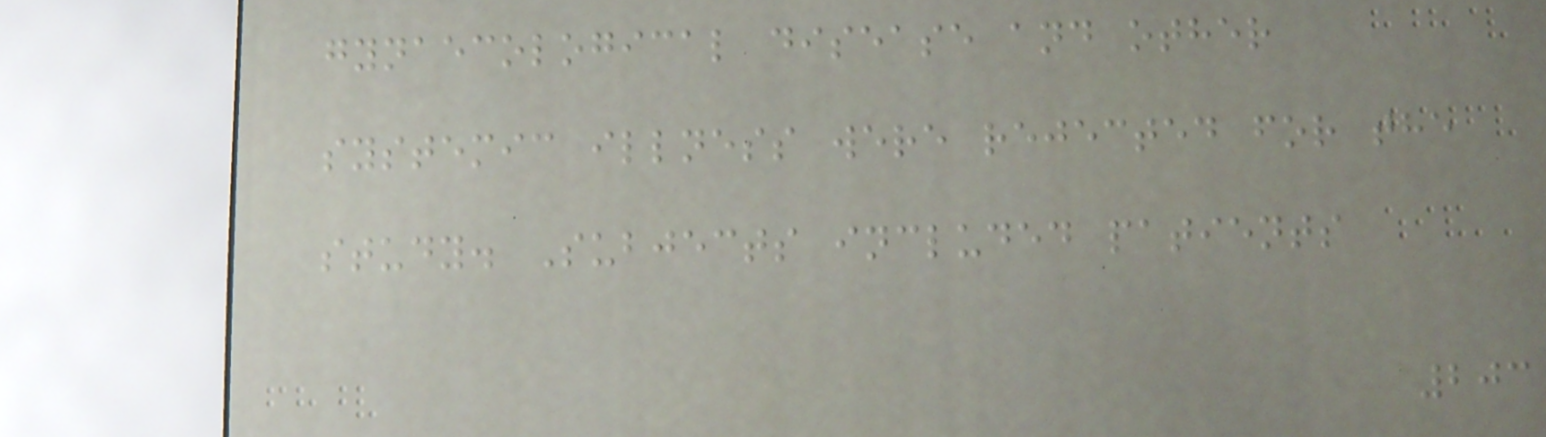gynaecological disease and other
systemic illness were rejected for the
study. Subjects included patients
203
